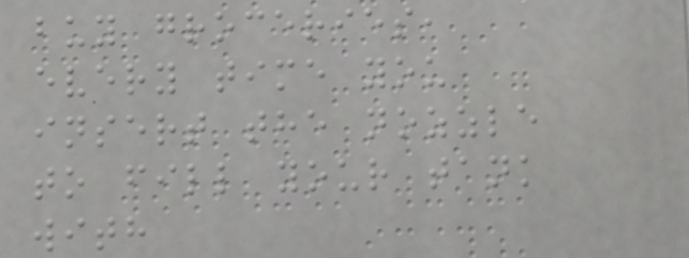buy groceries,
every time you
insert the nozzle
to fill your tank
with
